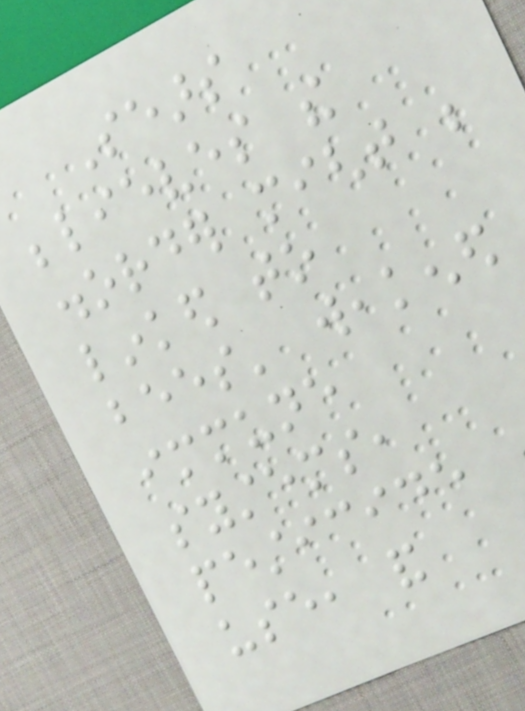Sears
believes the
disorder might be
linked to
bees' weakened
immune
systems,
pesticide
use, and
